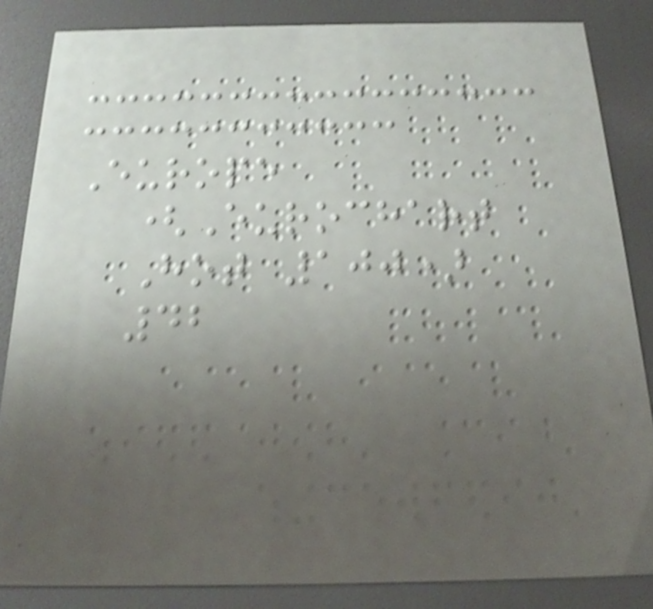Europe
(Eurochart
Hot 100)
42
